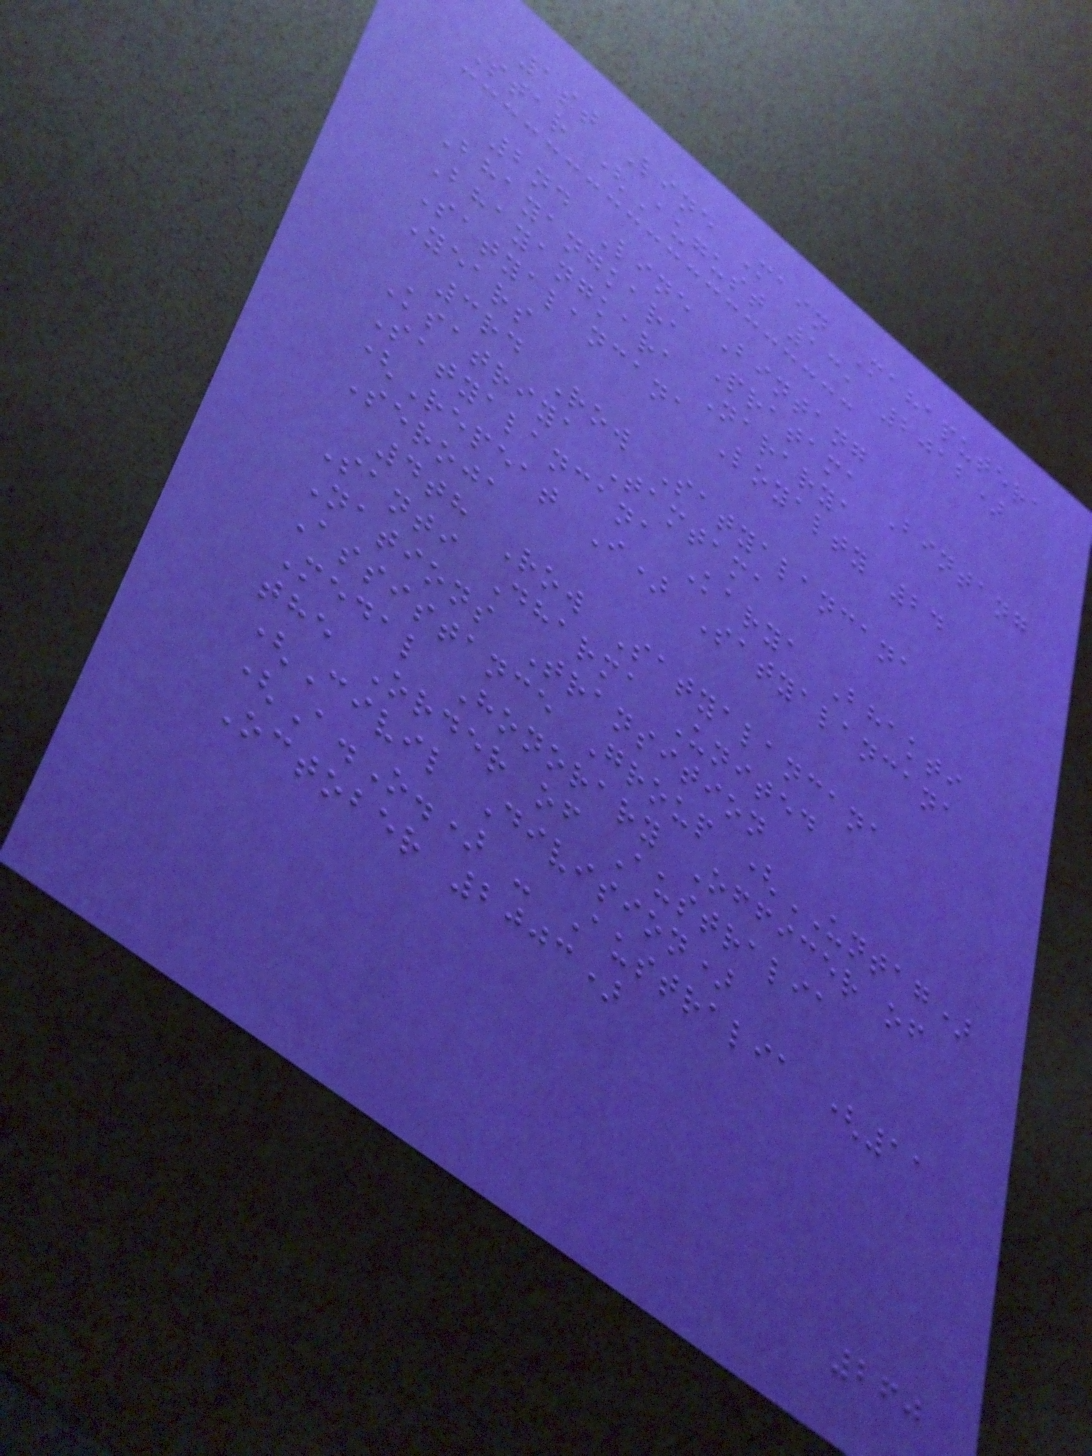1st Line Main Mahaputera
Star (August 13, 2012)
2nd Line Bintang
Bhayangkara Pratama Bintang
Bhayangkara Nararya
Satyalancana Loyalty 24
Years
3rd Row Satyalancana
Ksatriya Tamtama
Satyalancana Karya Bhakti
(Repeat I) Satyalancana
Seroja
4th Row Satyalancana
Santi Dharma United
Nations Transition
Assistance Group (UNTAG)
Medal Honorary Officer of
the Order of Australia
(Civil Division)
(A.O.) - Australia (11
October 2003)
260
